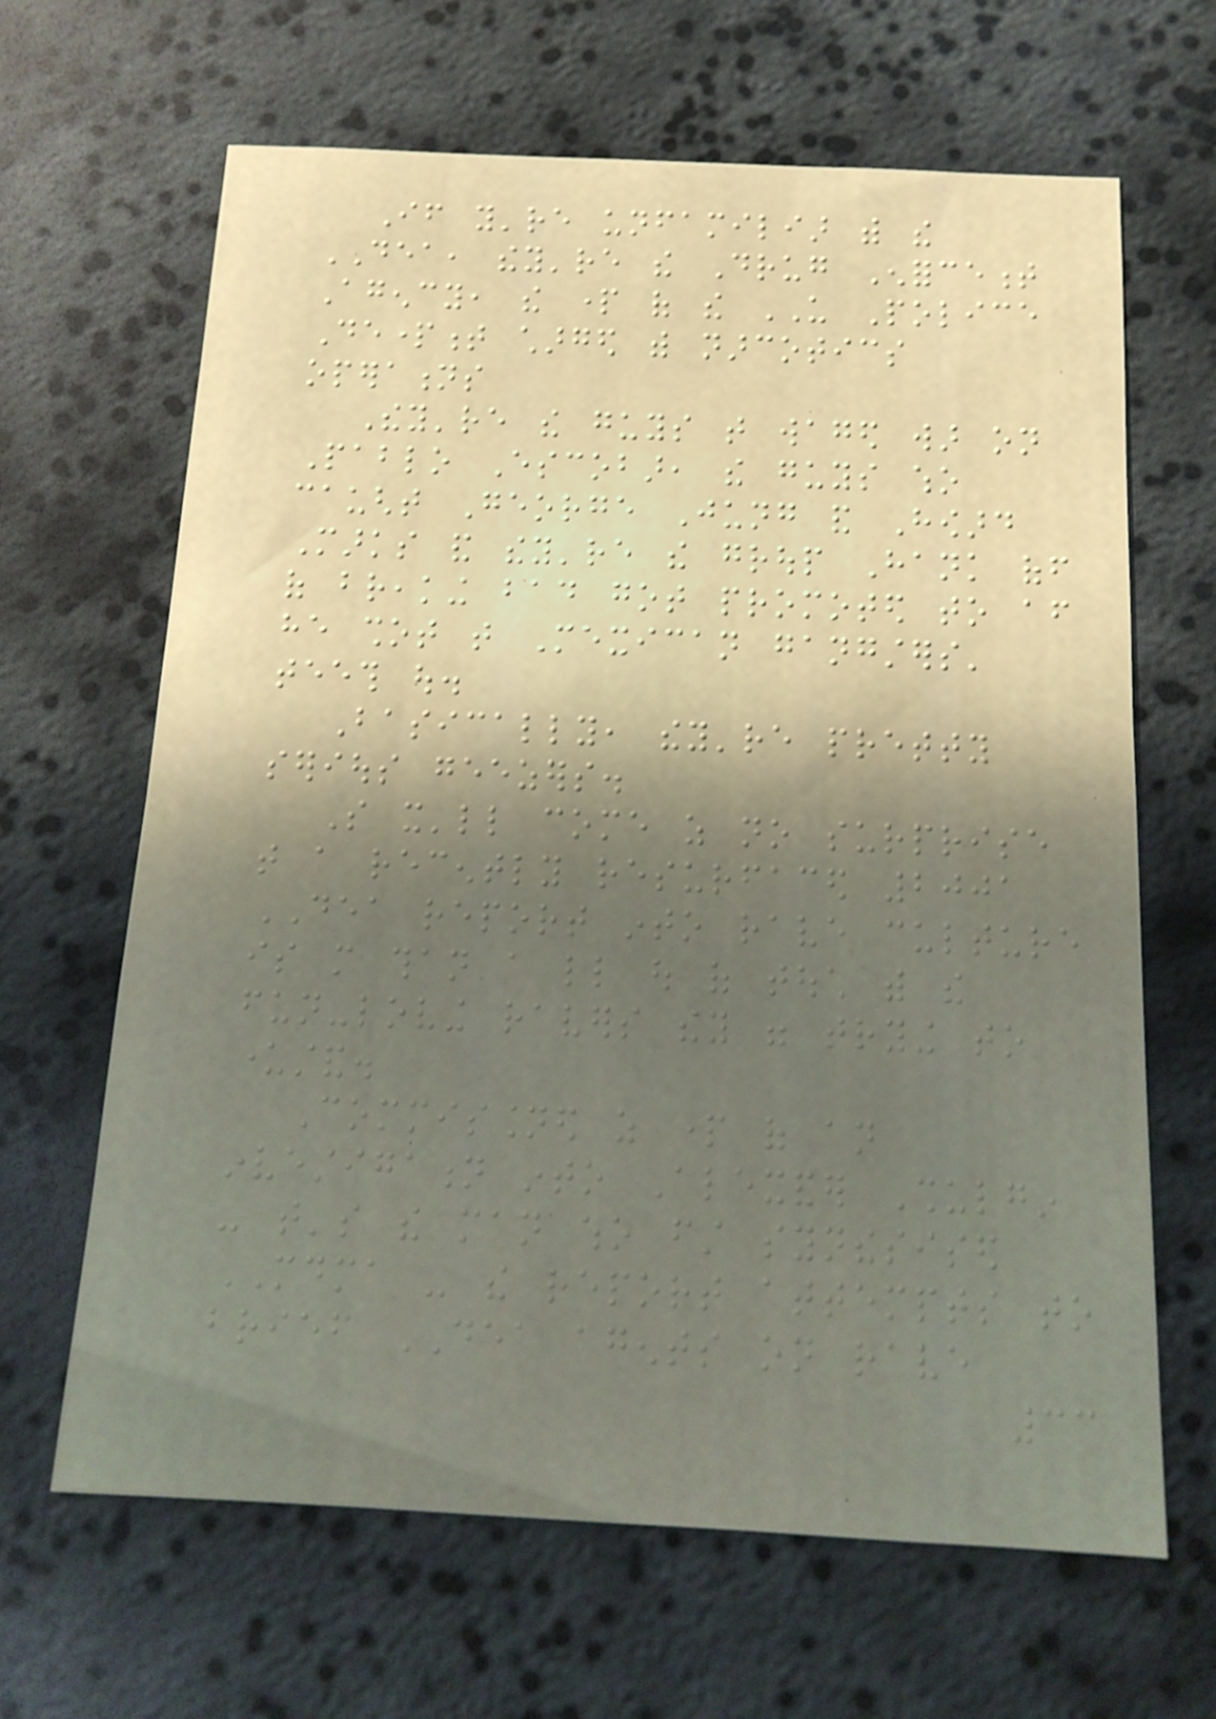If you're unfamiliar with the
DEA, they're the Drug Enforcement
Agency, the part of the US Police
Department charged with narcotics
operations
They're the guys that waged war on
Pablo Escobar, the guys who
caught George Jung and Howard
Marks and they're the group Hank off
of breaking bad got promoted to after
he shot that Mexican gangsters'
teeth out.
Basically, they're pretty
serious geezers.
So it'll come as no surprise
that a recently resurfaced 2001
DEA report into rave culture
is more than a little out of touch with the
fun-loving ravers they were trying to
understand.
Commissioned as part of an
investigation into Alexander Shulgin
- that's the man who first synthesised
MDMA - the report attempts to
brief DEA agents on rave
33
